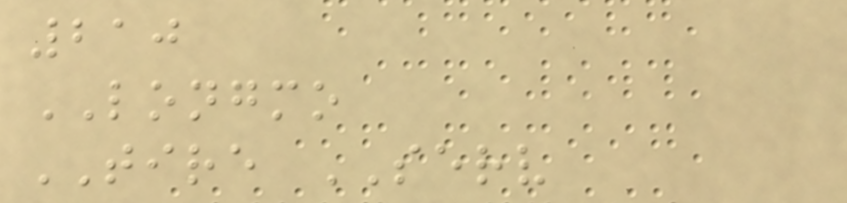210
LONGMO
TIRE SERV
